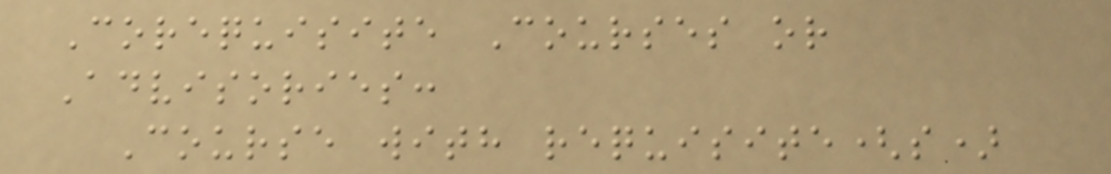Corequisite Courses or
Advisories:
Course with requisite(s)
